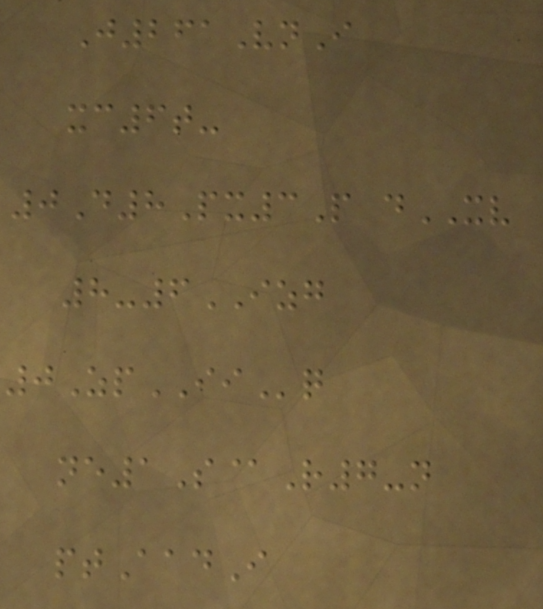J261VnI
xc6t-
0D8Px3P dXV
8-6IZG
0ZpIIq
ne1S@R7-n
ptAadI
